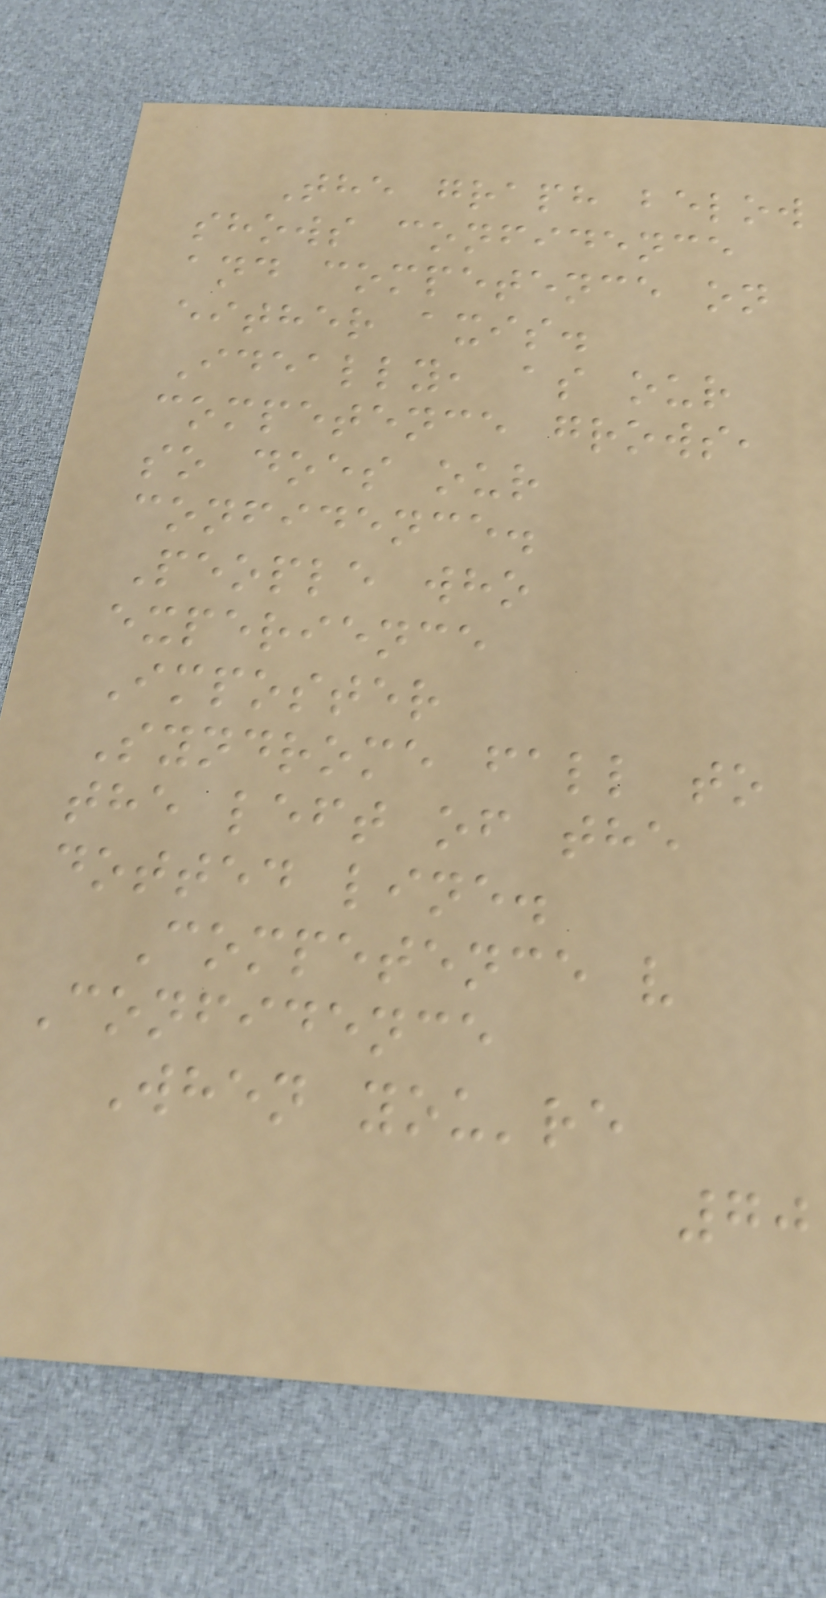The graph below
shows confidence
and competence on
either axis.
Ideally, as our
competence grows,
so does our
confidence.
People who
experience
Imposter
Syndrome fall to
the left of the
dotted line.
Competence v
Confidence
When you're
70
